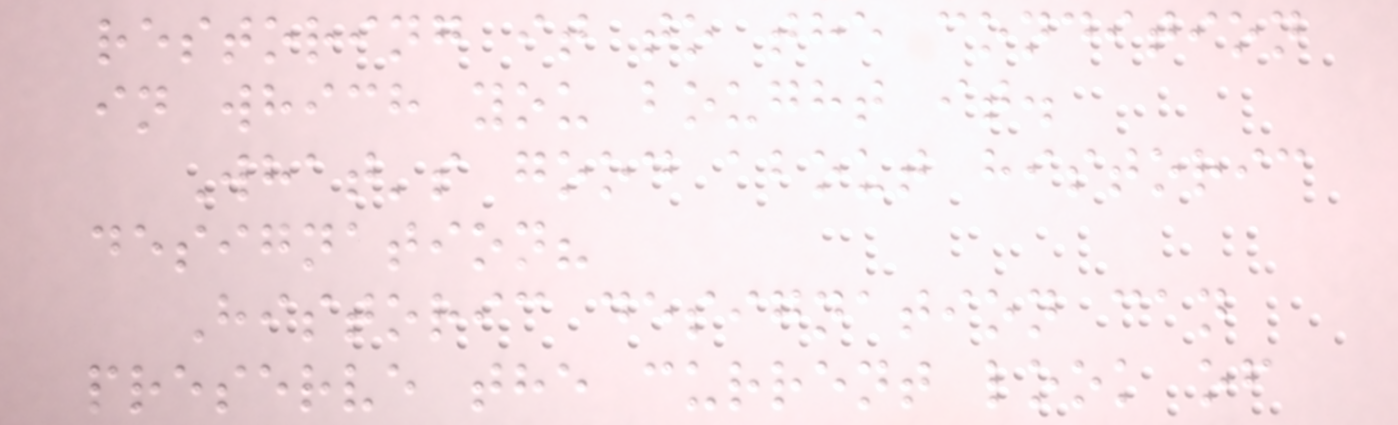restoring it to the condition
in which you bought it.
What's good about historic
designation?
Historic designation can
preserve the current look of
